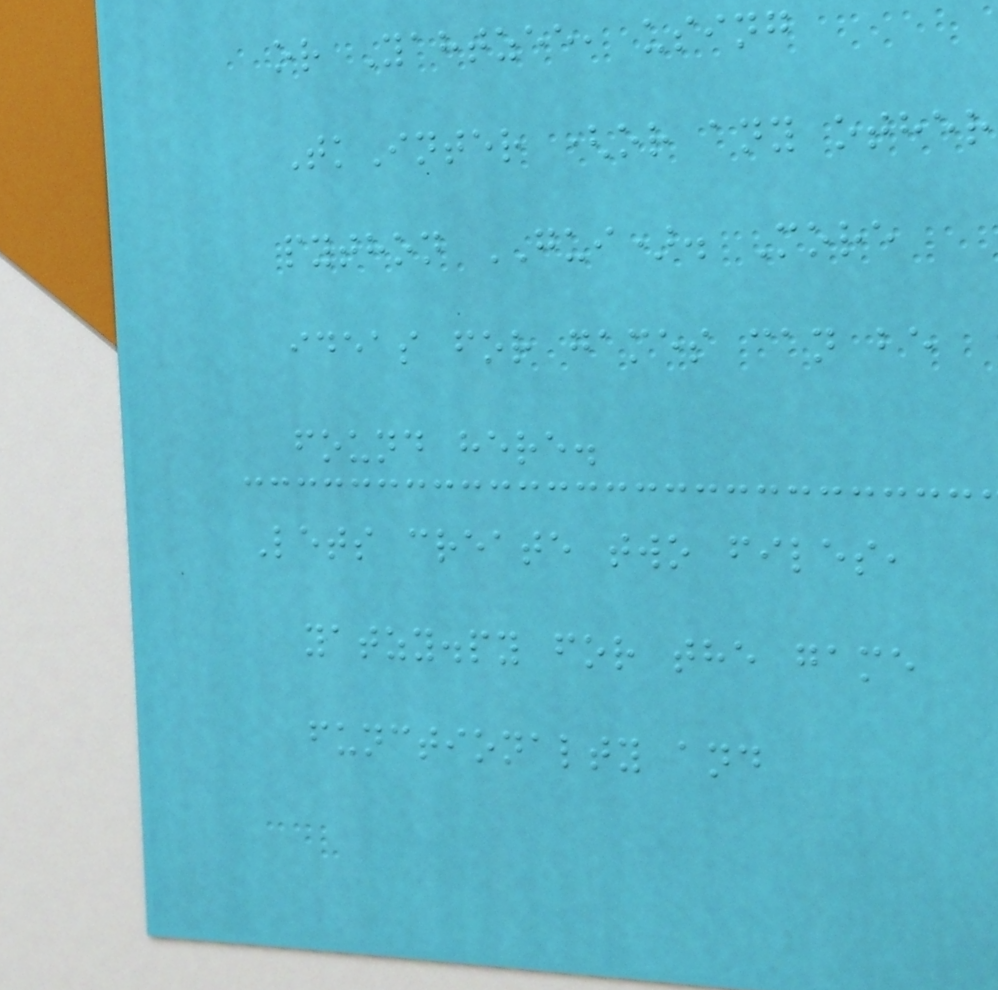or Yahtzee, using
TkInter (or any other
python GUI). More
ideas for games can be
found here.
Lets create two files,
yatzy.py for the game
functionalty and
